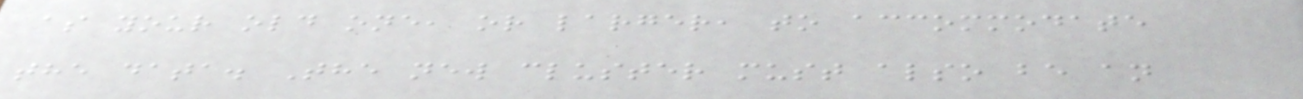as your old one, or larger, to accommodate
the data. The new cluster must also be an
